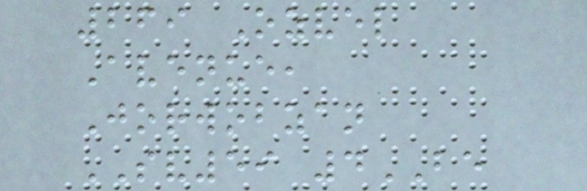269 Ozvel
Avenue,
Jorwobzan
SV59 4BE
